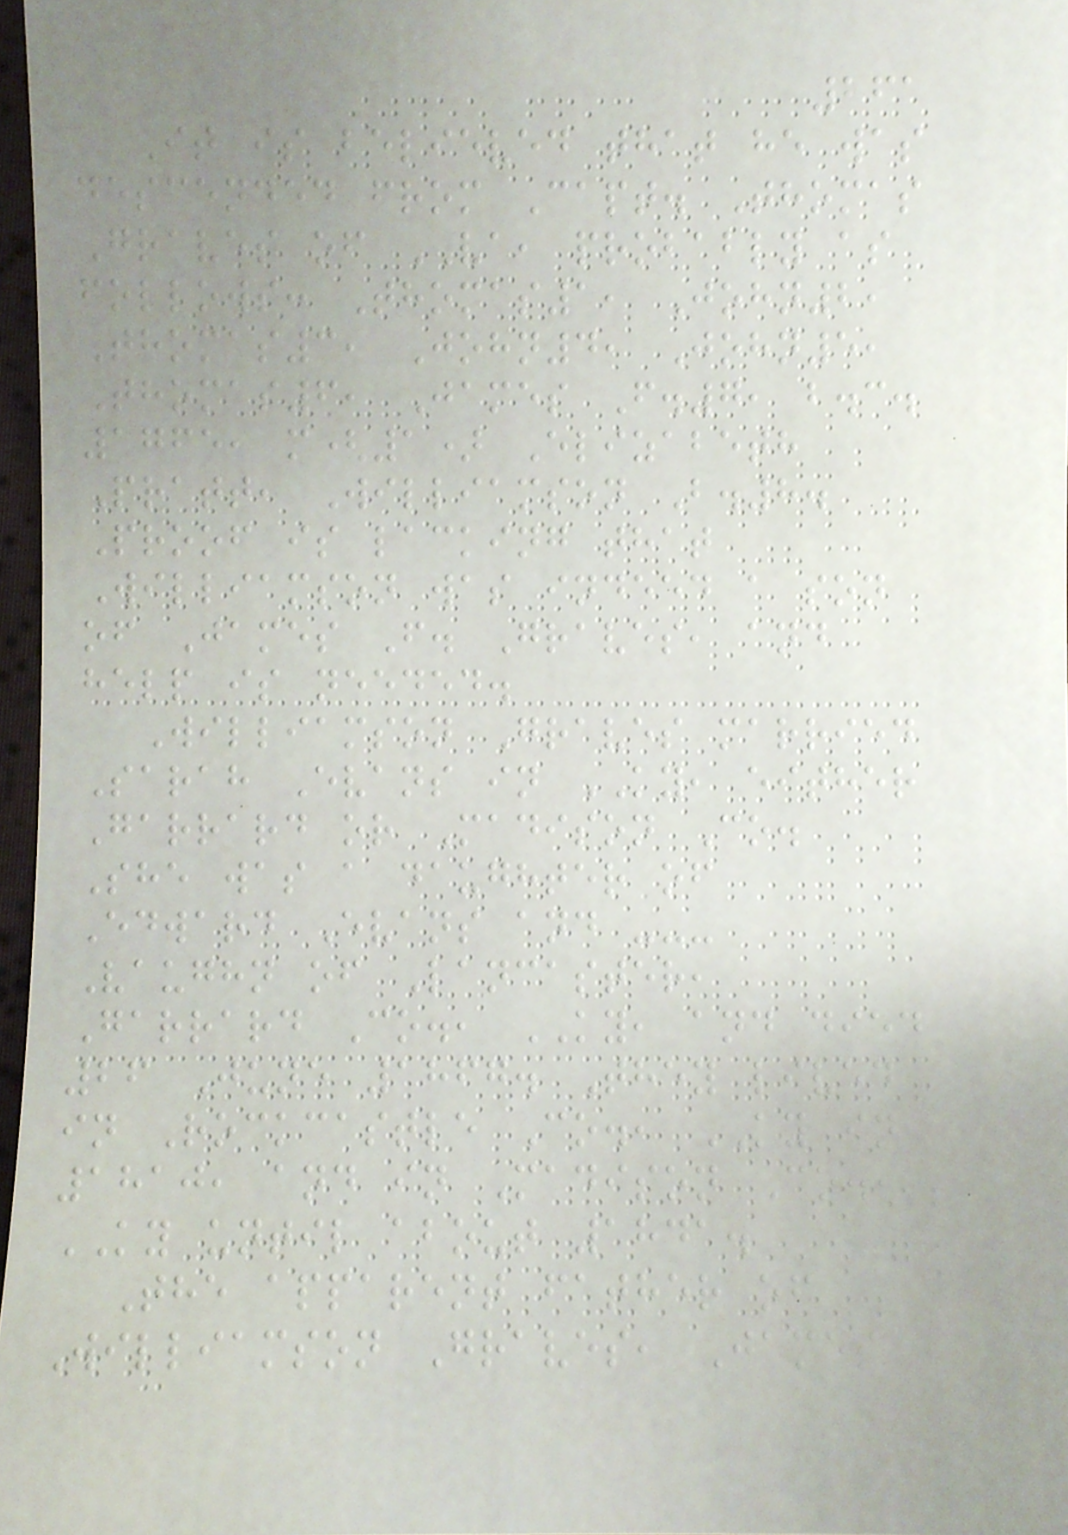261
It is believed that he was
descended from Capt. Thomas
Graves of VA, probably as
follows: Thomas1, John2,
Thomas3, John4, John5,
Thomas6, James F.7, b.c.
1765, m(1) Elizabeth
Pratt, Williamson B.8.
Proof is lacking that
Williamson was indeed a son
of James F. Graves, and
help is needed.
Williamson Graves married
Sarah Evans in KY, either
Garrard or Madison Co.
She was a daughter of
Edward Evans and ---
Vaughn of Lancaster,
Garrard Co., KY, and died
26 June 1867. They lived
in Rockcastle Co., KY in
1810, and in Madison Co.,
KY until about 1841.
The apparent father of
Williamson Graves, James
